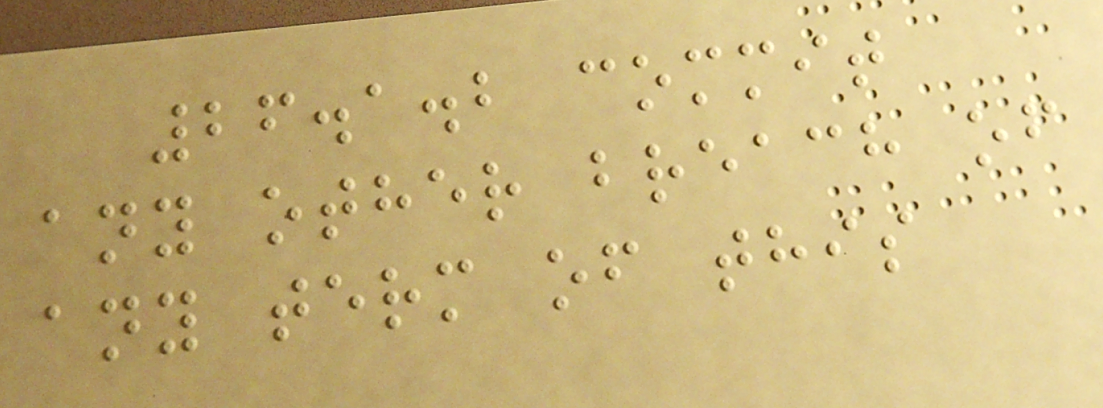26.1.2 commit
any other breach of
any term of this
